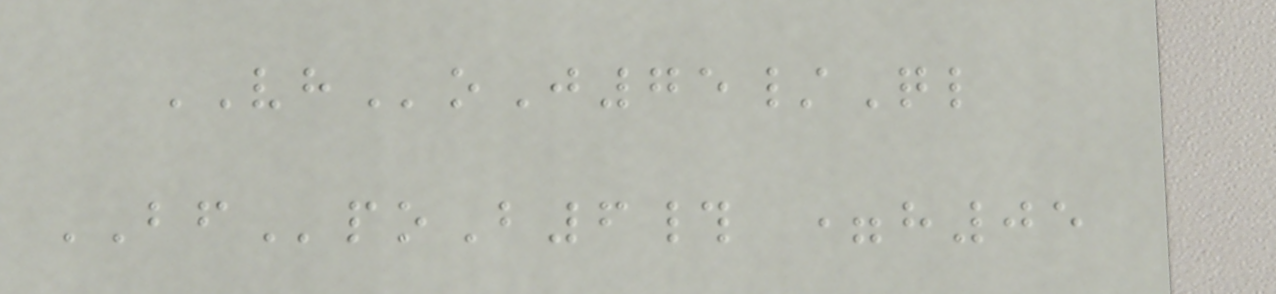VHoJ75/Ql
BFpoB6# =h05
